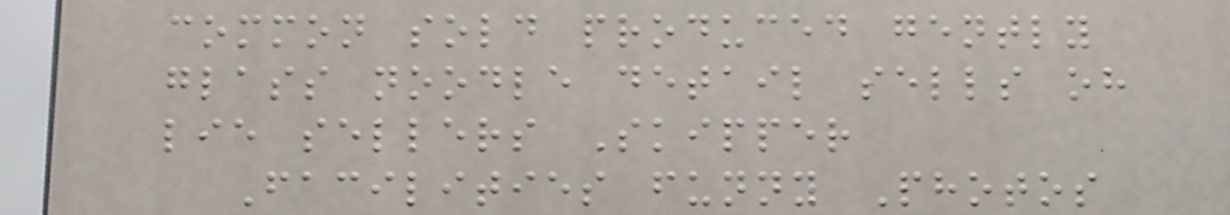common sold produced gently
glass noodle detail sells oh
lie sellers Skipper
Facilities funny Photos
